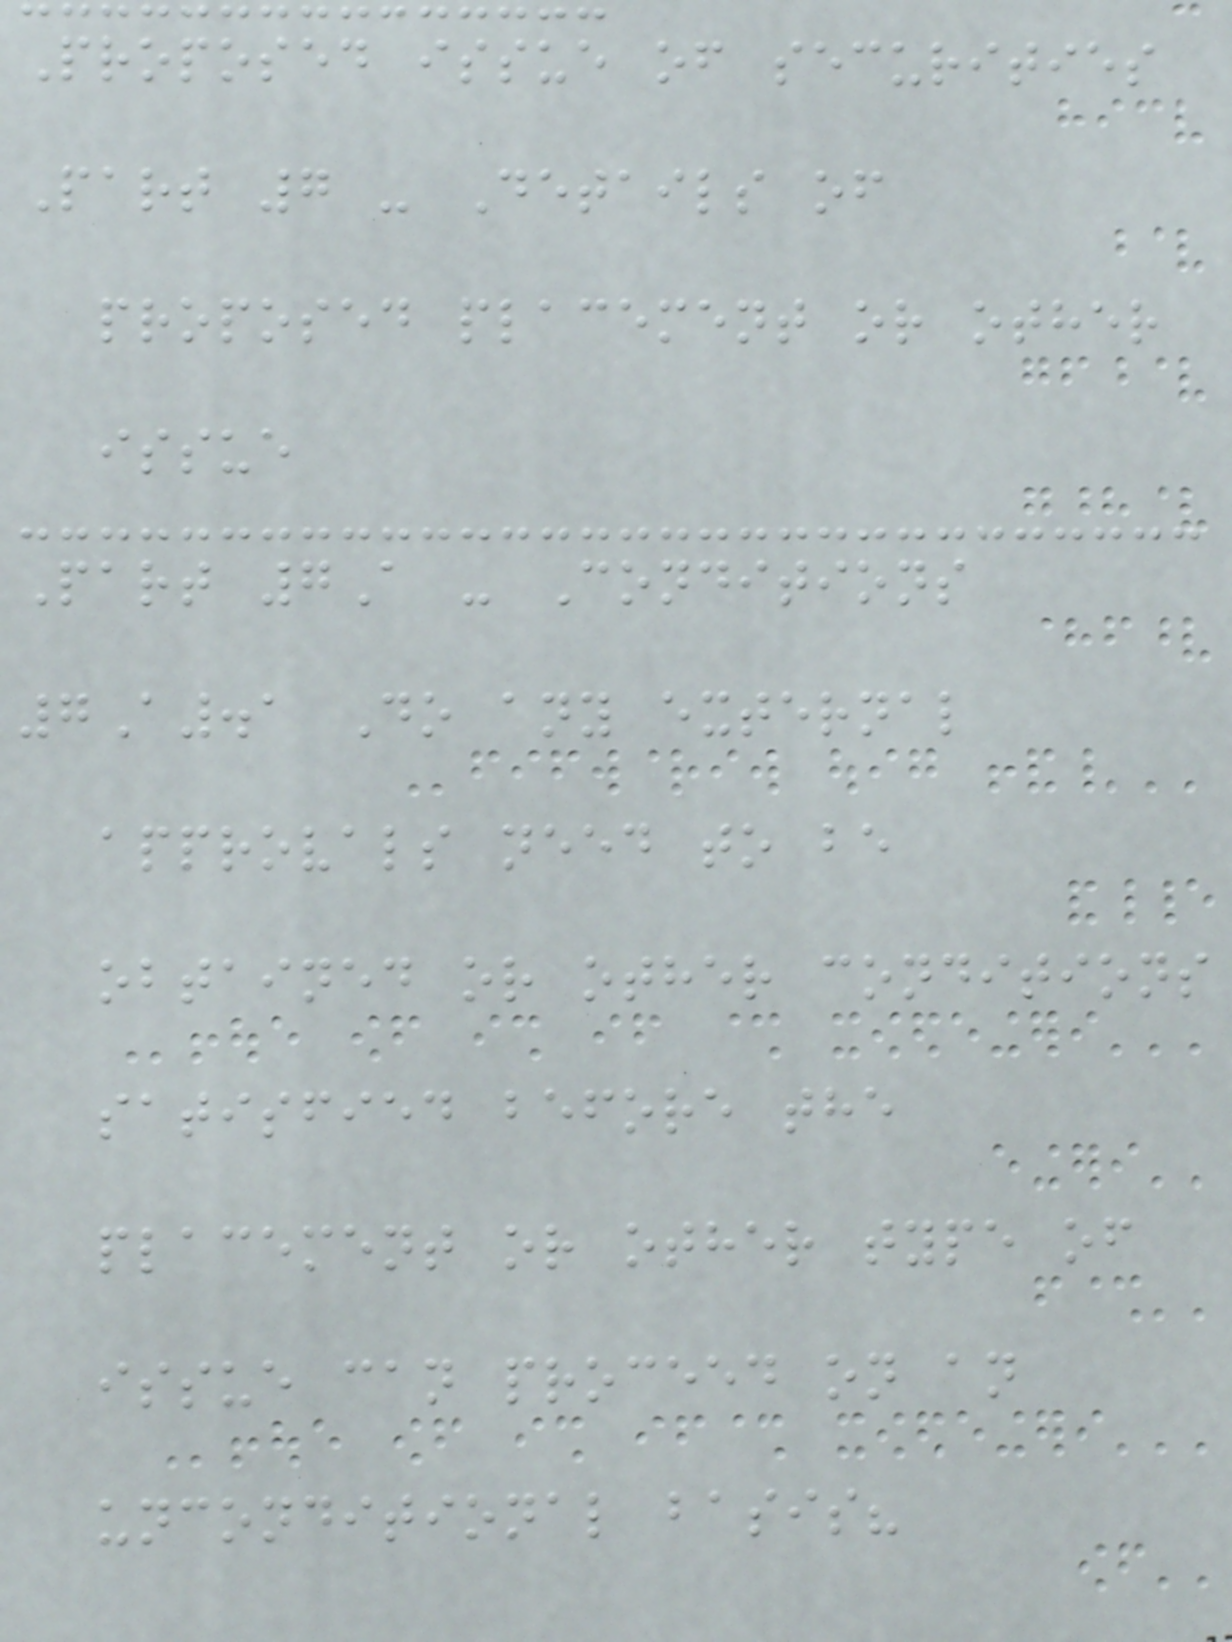Proposed issue of securities
Part 7 - Details of
proposed placement or other
issue
Part 7A - Conditions
7A.1 Do any external
approvals need to be
obtained or other conditions
satisfied before the
placement or other type of
issue can proceed on an
unconditional basis?
